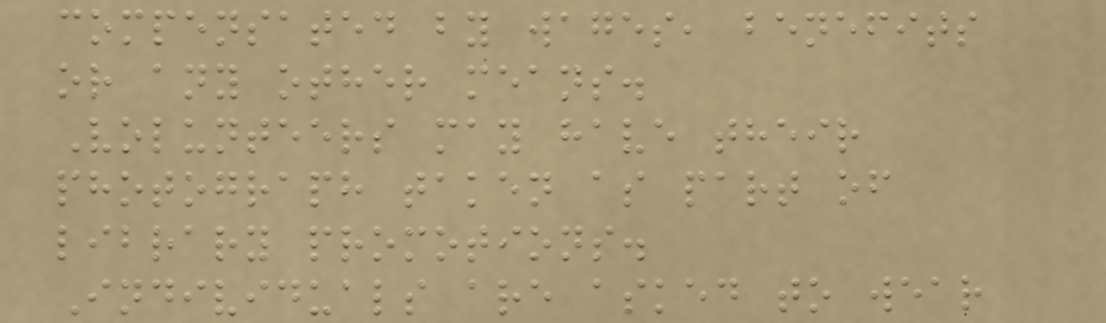compensated by wages, benefits
or any other means.
Volunteers may have their
photograph taken as part of
library promotions.
Individuals are asked to wear
